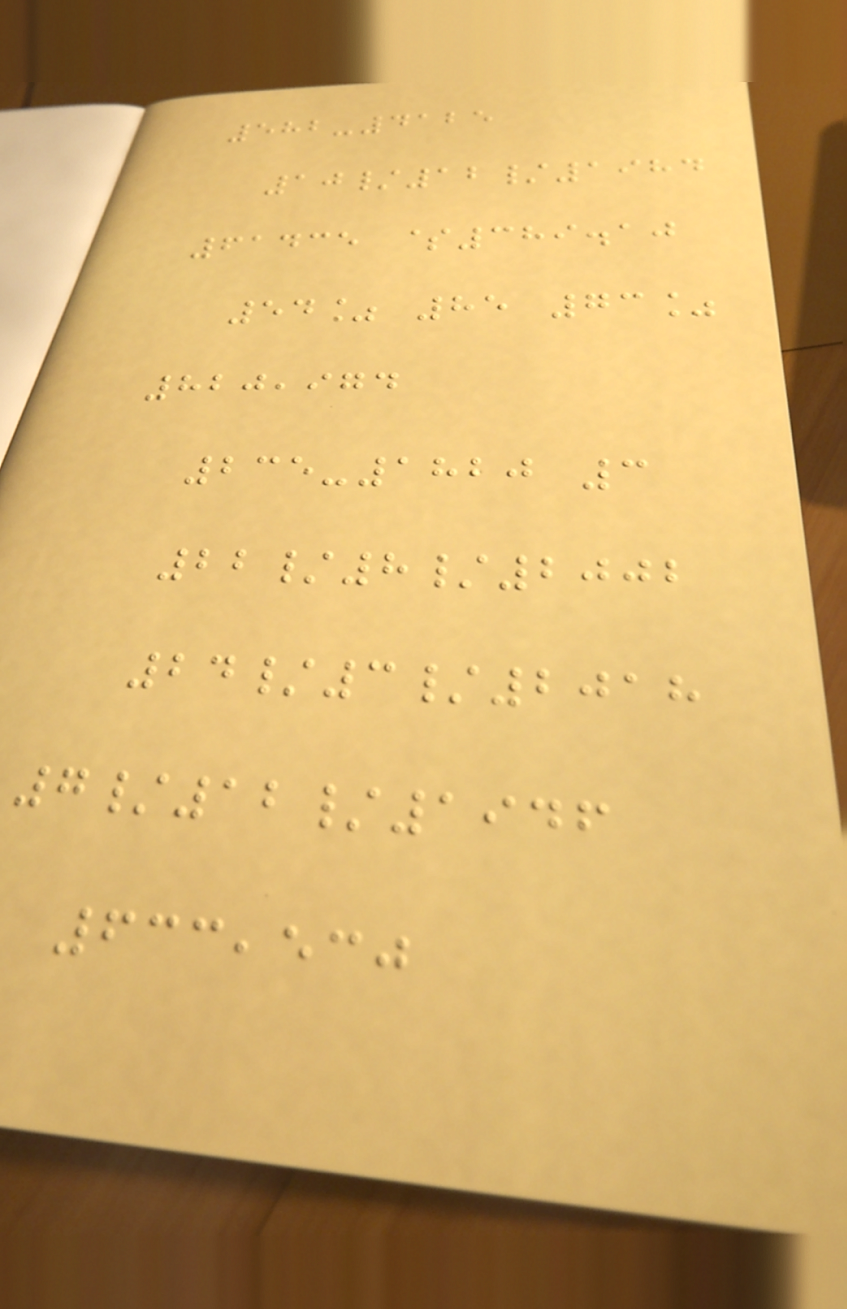582-4125
10/12/1984
61435 $389.10
54% 85 73%
820,974
235-1820 3
22/8/2002
24/3/2018
7/12/1946
633,530
